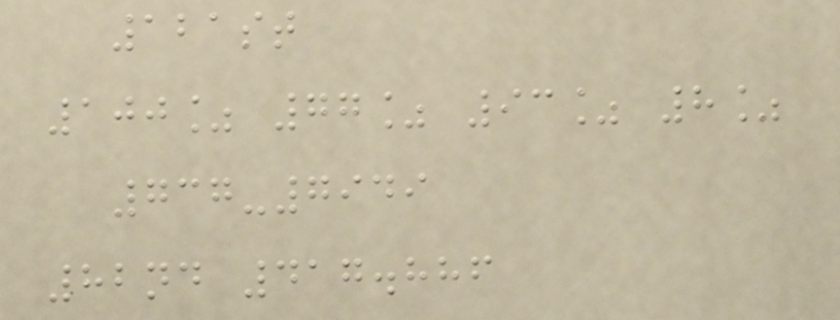121st
100% 77% 93% 8%
737-7949
82nd 417.886
